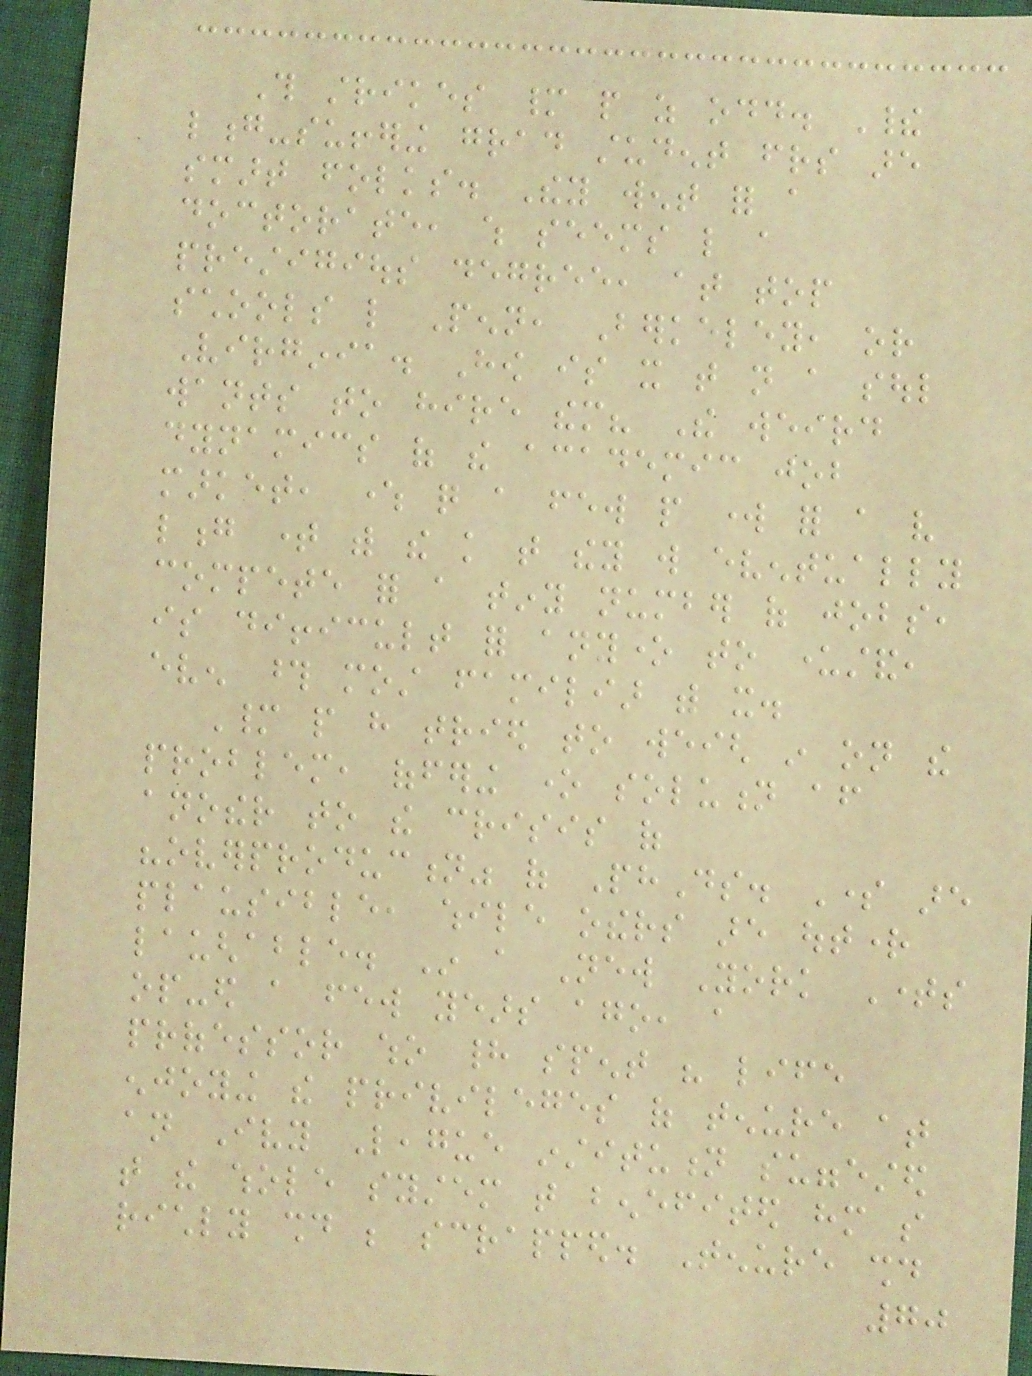This strikes many people as odd. Their
long-suffering grad student friends are
smart folks. They went for a
doctorate, which seems like a
prestigious degree, at top
schools like Penn, Berkeley, or
Virginia. How is it that not a soul
wants to hire them? The weird
dynamics of the academic job
market, where quite a few people work for a very
long time with the knowledge that they will eventually
compete for a tiny number of jobs,
is difficult for anyone to understand,
even those most familiar with it.
Many people have tried to weigh in on the
problem, offering one solution after
another to the crisis of
"overproduction" of PhDs. Some are
plausible, while others are outright
laughable. In a New York Times
op-ed a few years ago, a
professor who had spent his life
enjoying the privileges of tenure at
an Ivy League institution suggested
that the whole system that benefited him so
richly should be scrapped. Tenure should
70
